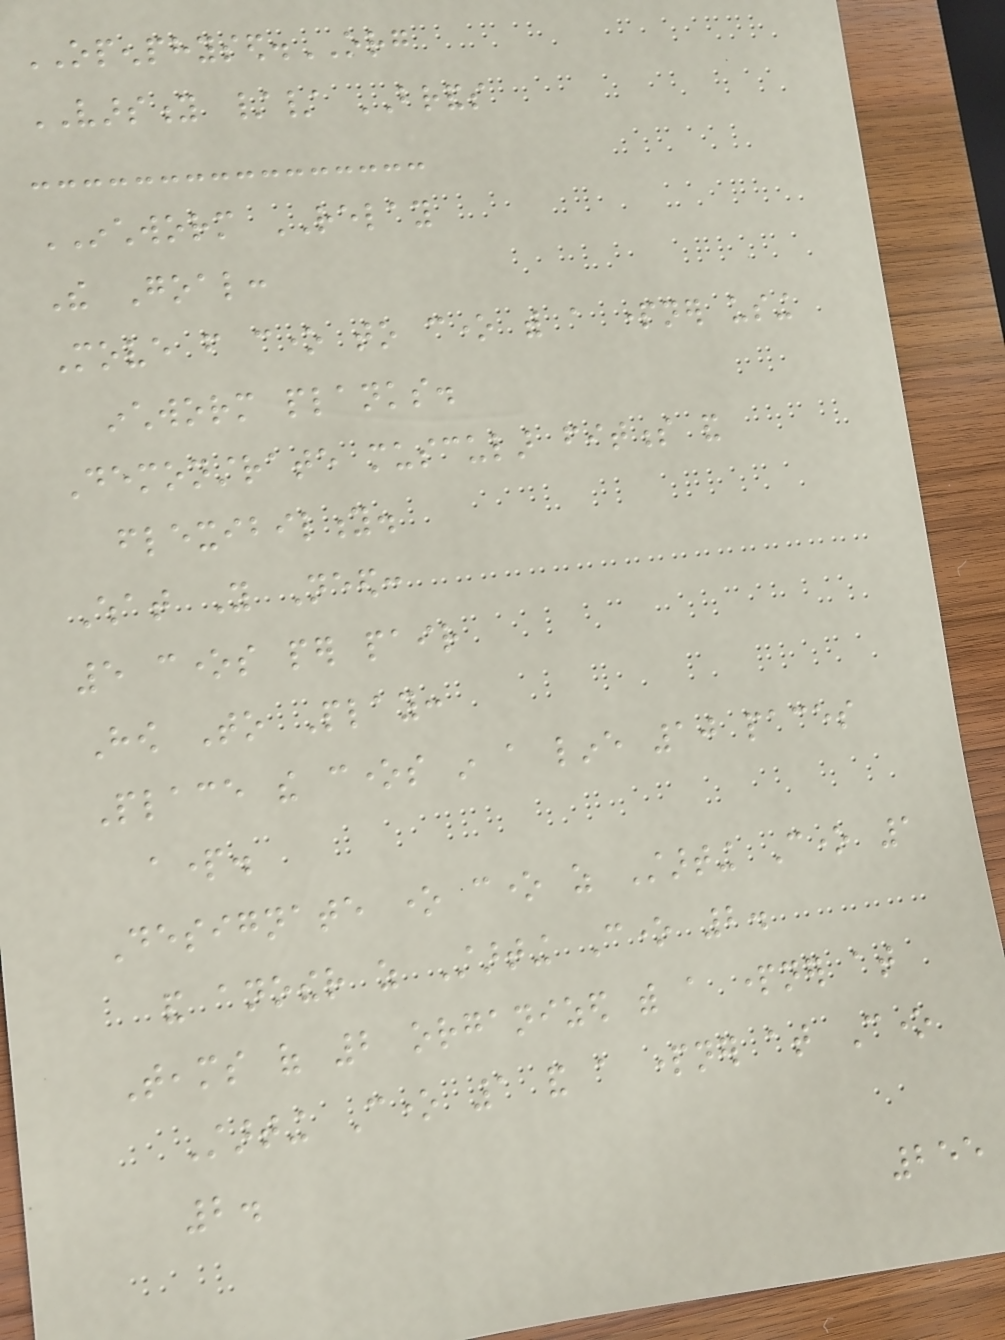OPENPHYSED.ORG
VARSITY // BRANDS
INCHWORM RELAY
The Goal:
Move from cone to cone with a partner using
inchworm planks.
Demonstrate muscular fitness and
flexibility.
What You Need:
5 cones per pair
How To Play:
Place the cones in a line 10 paces
apart.
Designate one cone as Starting Cone 1
and another as Starting Cone 2.
Teams of 2 organized with a partner at
Starting Cone 1 and a partner at Cone
2.
255
